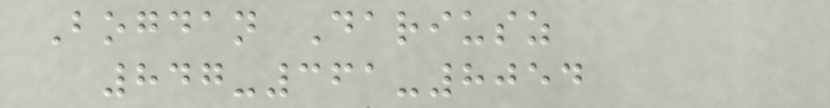Bogdan Dariusz
847-361-8054
